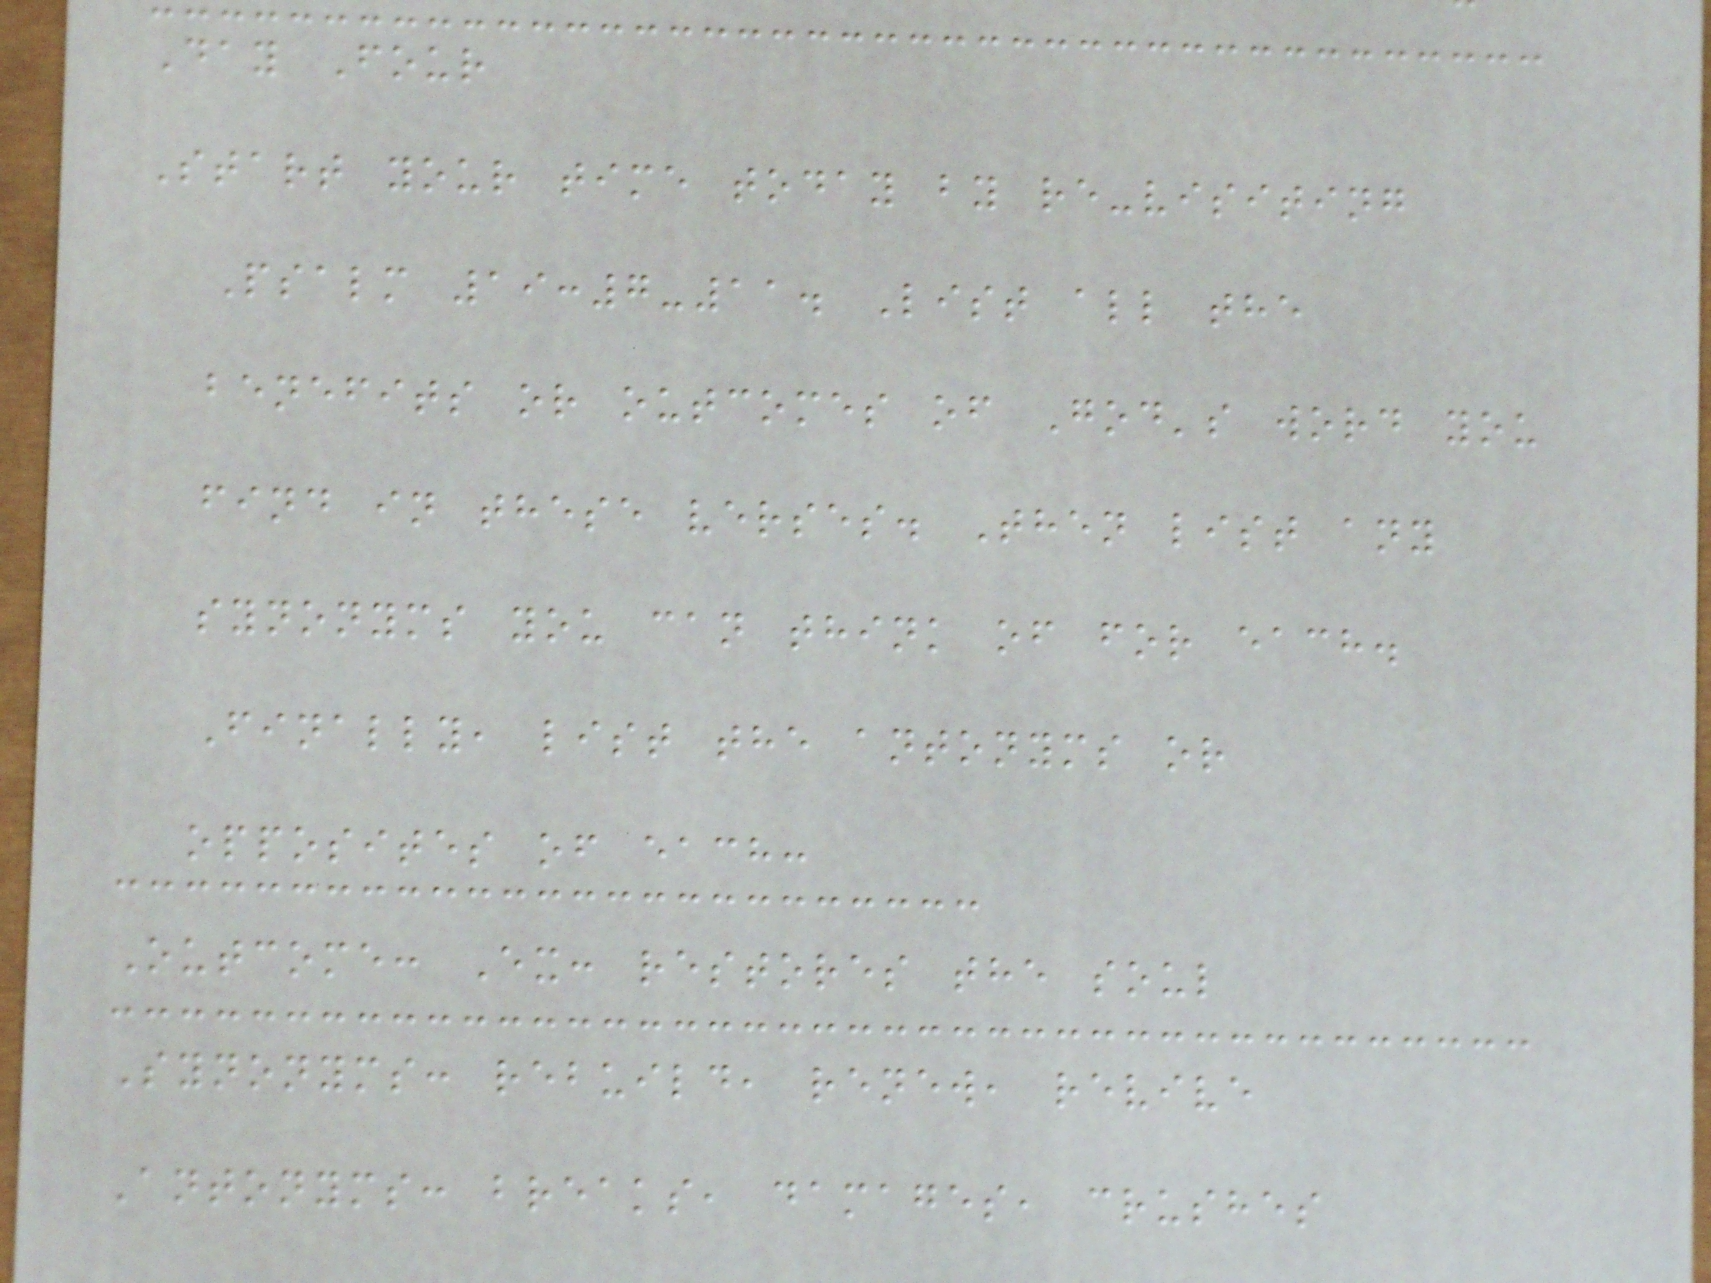Day Four
Start your time today by re-visiting
Psalm 19:7-11. List all the
benefits or outcomes of God's word you
find in these verses. Then list any
synonyms you can think of for each.
Finally, list the antonyms or
opposites of each:
Outcome: Ex: restores the soul
Synonyms: rebuild, renew, revive
Antonyms: breaks, damages, crushes
